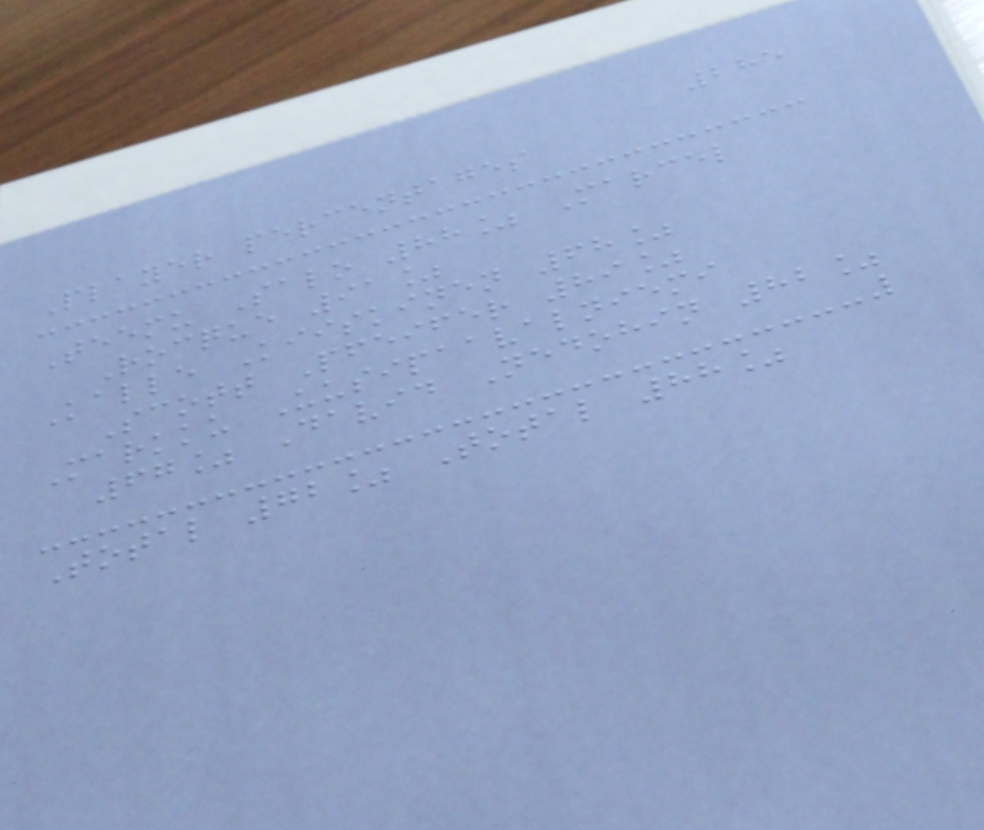285
Player percentages
Teemu Salo 88% Marcel
Rocque 91%
Kalle Kiiskinen 68%
Scott Pfeifer 89%
Markku Uusipaavalniemi
67% David Nedohin 82%
Total 72% Total 88%
